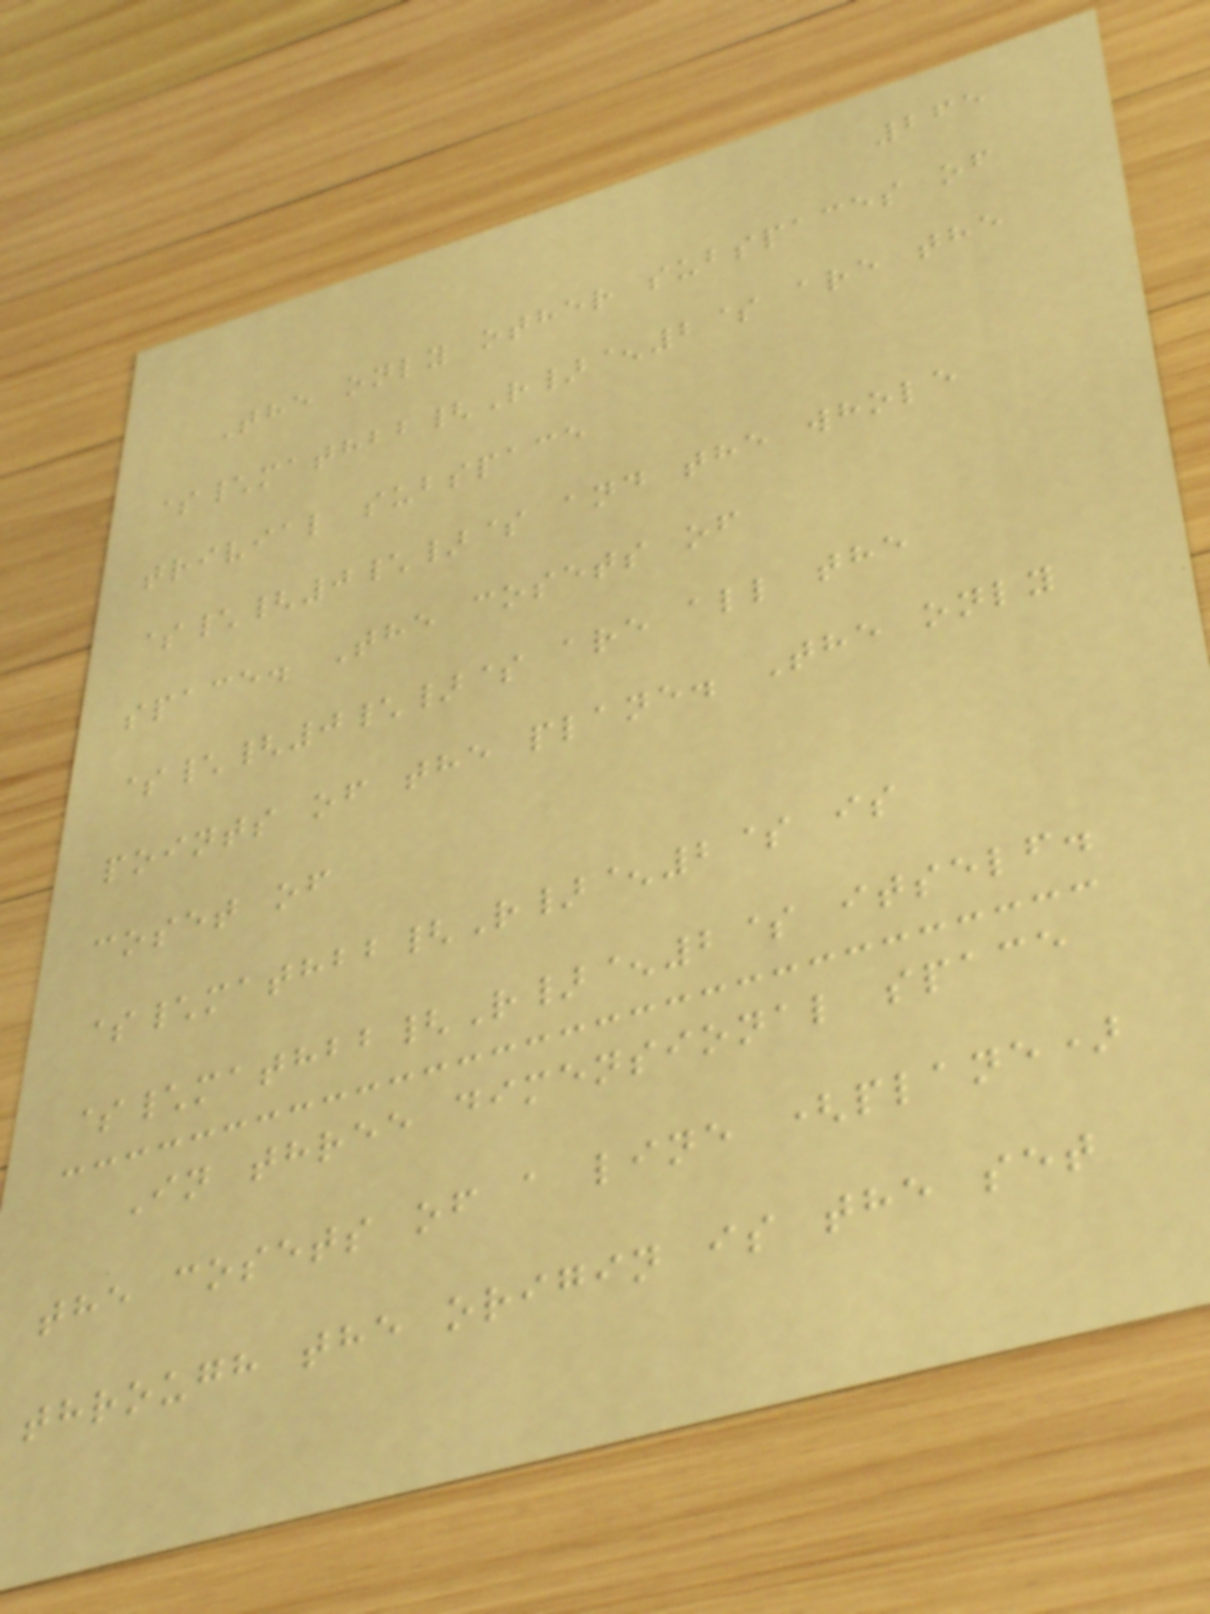265
The only other subspaces of
$\mathbb{R}^2$ are the
trivial subspace
$\{0\}$ and the whole
space. The cosets of
$\{0\}$ are all the
points of the plane. The only
coset of
$\mathbb{R}^2$ is
$\mathbb{R}^2$ itself.
In three dimensional space
the cosets of a line (plane)
through the origin is the set
